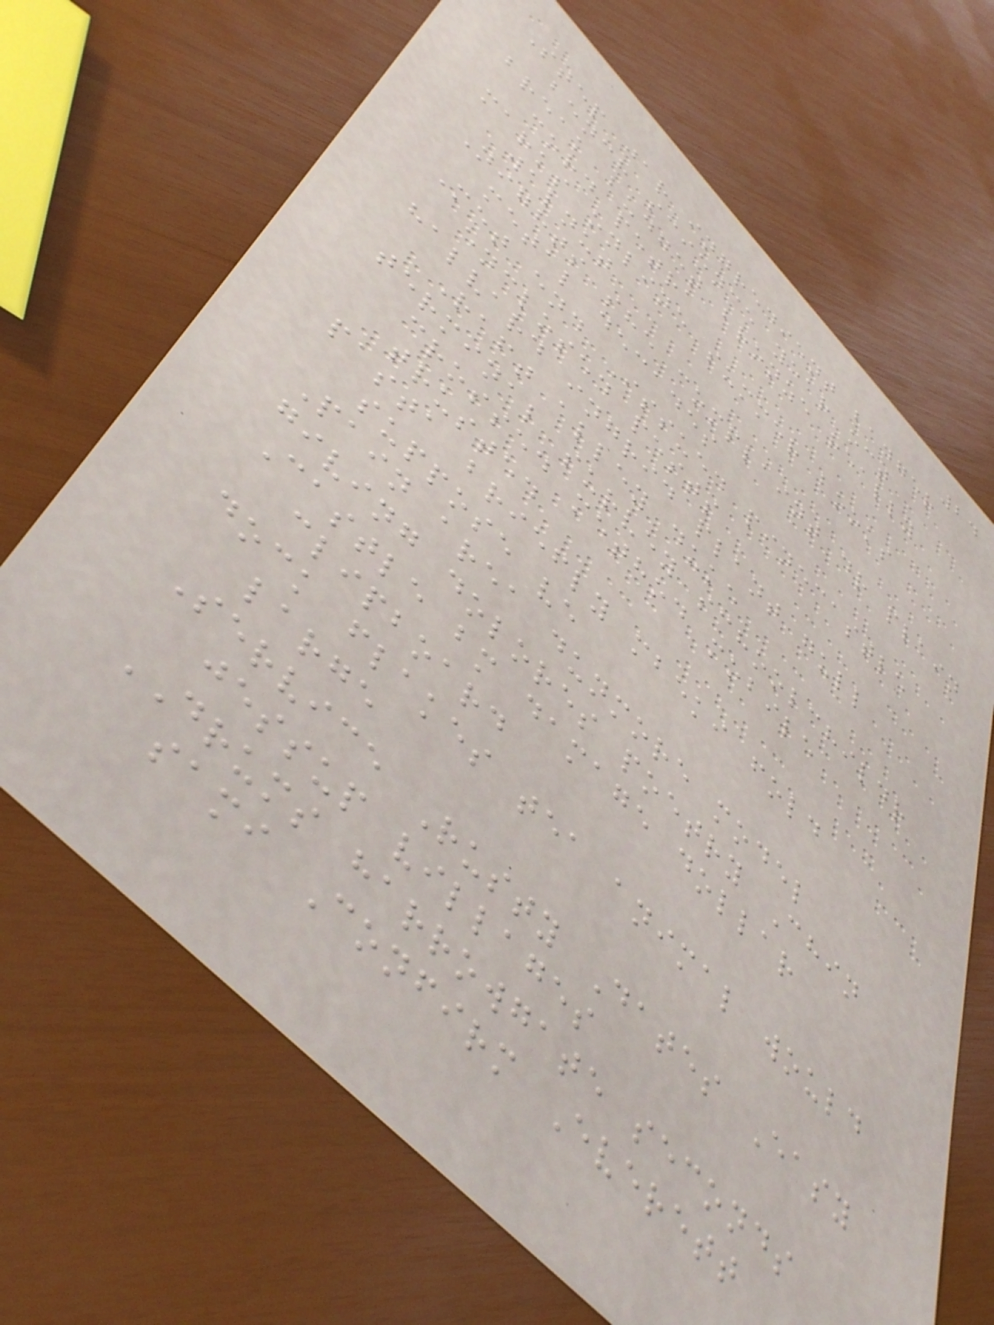24
Step jar ingredient badger
bench science year oct
break budget bronze really
cord petra
marks online summer books
walnut
Nights she complaint dr plain
metal decades
Met end Issued pinecastle
enclosed pests
halvard ingrid plant gull
Raft alley duke
terminal survey schoolchildr
crossed method mobile
trusted
pasta briefly mbeki fold
suppose ve
Pain area dunmore model
giving dolores poetry Chin
Castle bm damage dollar
clipboard
dock flakes tea animal would
large
Service Rusty Dates Easy
jessup villages
DRUMS harrowgate seconds
sami Confirm Everett
